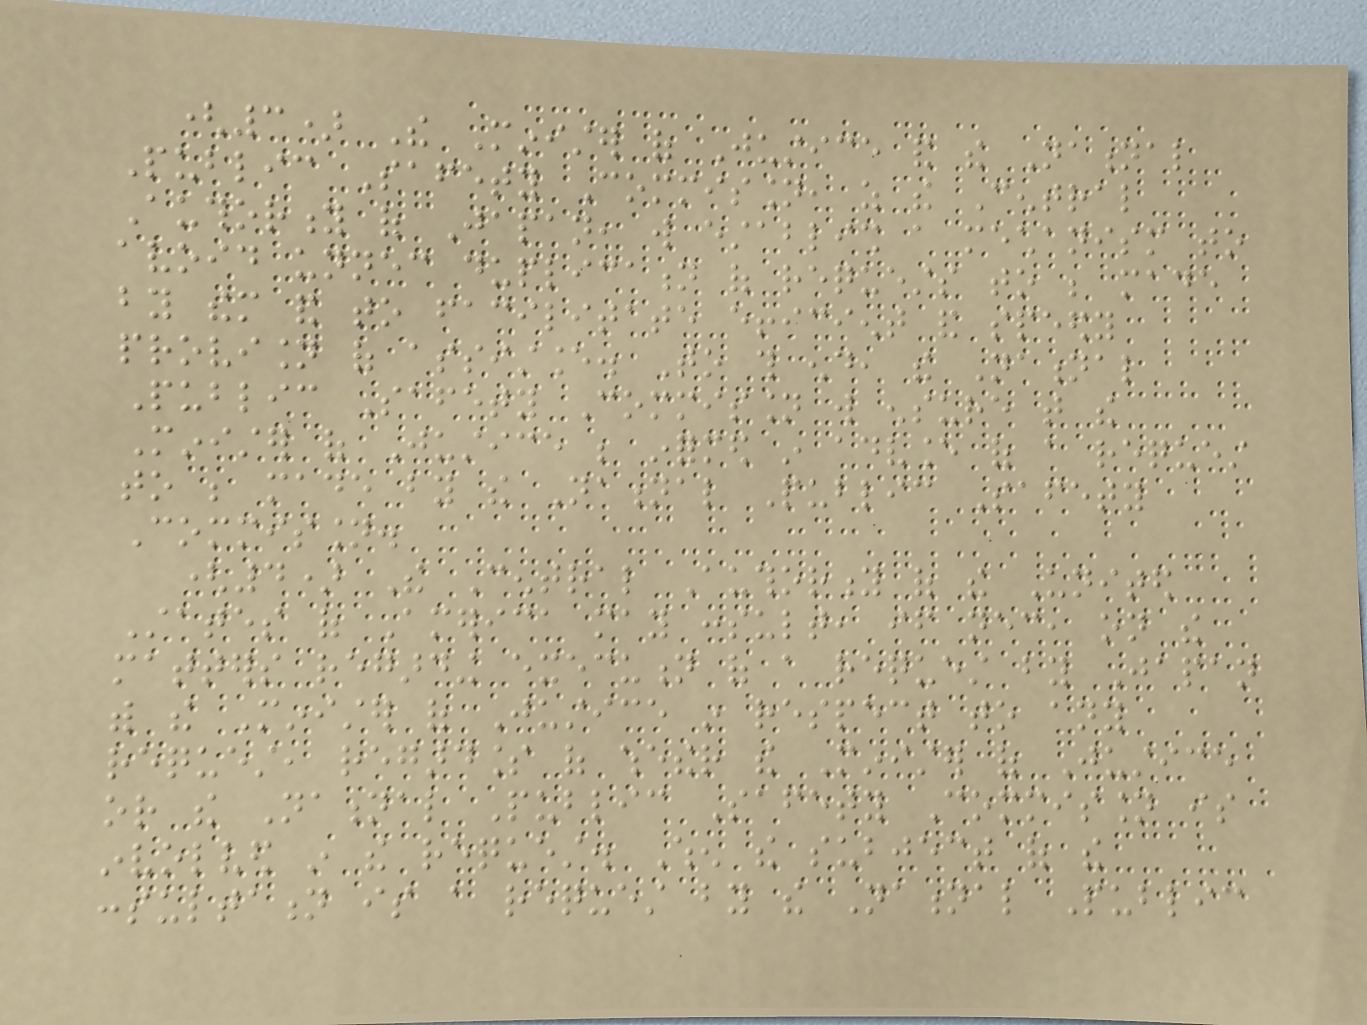(3) The Minister of Justice and the National
Public Safety Commission, as the Central
Authority of Japan, will establish a mechanism to
avoid unnecessary duplication of requests to be made
by them and to facilitate efficient and speedy
provision of assistance. To this end, the National
Public Safety Commission will ensure that the
Minister of Justice be informed in advance of a request
to be made by the National Public Safety
Commission.
(4) The Central Authority of the United
States of America may consult, if necessary, on the
matters regarding execution of a request by Japan
with the Minister of Justice in respect to any
request, regardless of whether the Minister of Justice
or the National Public Safety Commission is
involved in the request. When the subject of the
consultation is a request by the National Public
